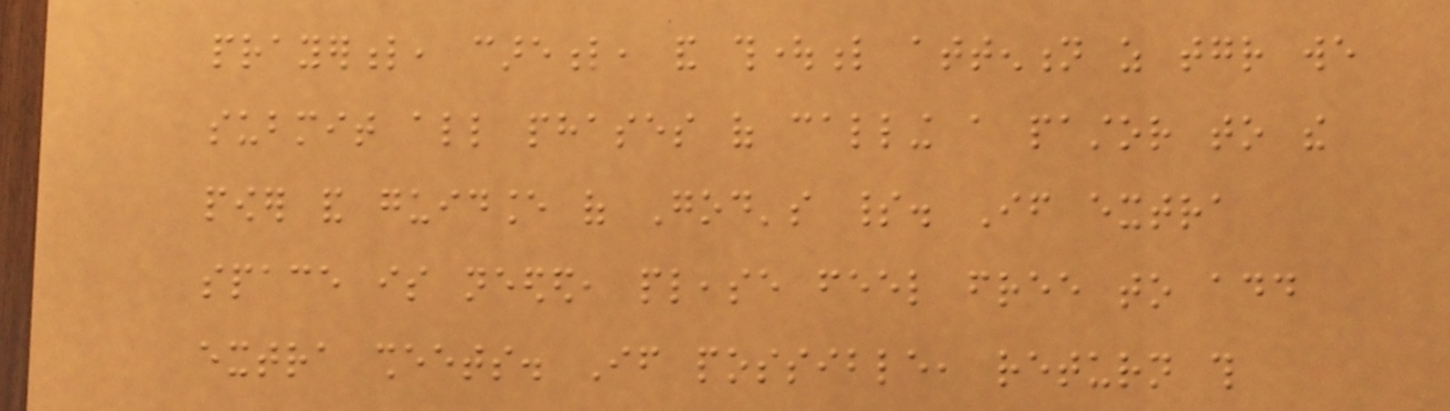prayerful, careful, and thoughtful attention as together we
submit all phases of calling a pastor to the
power and guidance of God's spirit. If extra
space is needed, please feel free to add
extra sheets. If possible, return this
